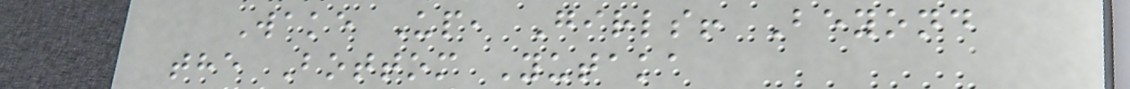Wake Up, Girls! Beyond
the Bottom Yutaka
